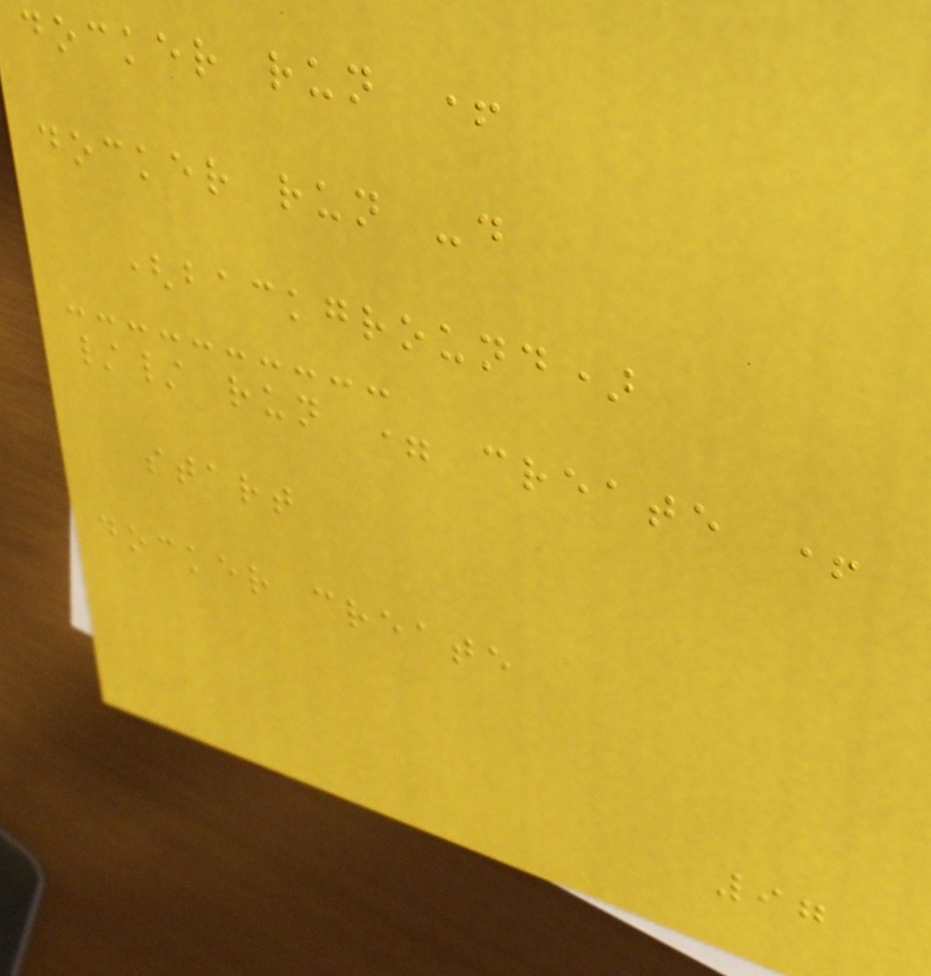docker run +
docker run -d
(background)
// run = create +
start
docker create
97
